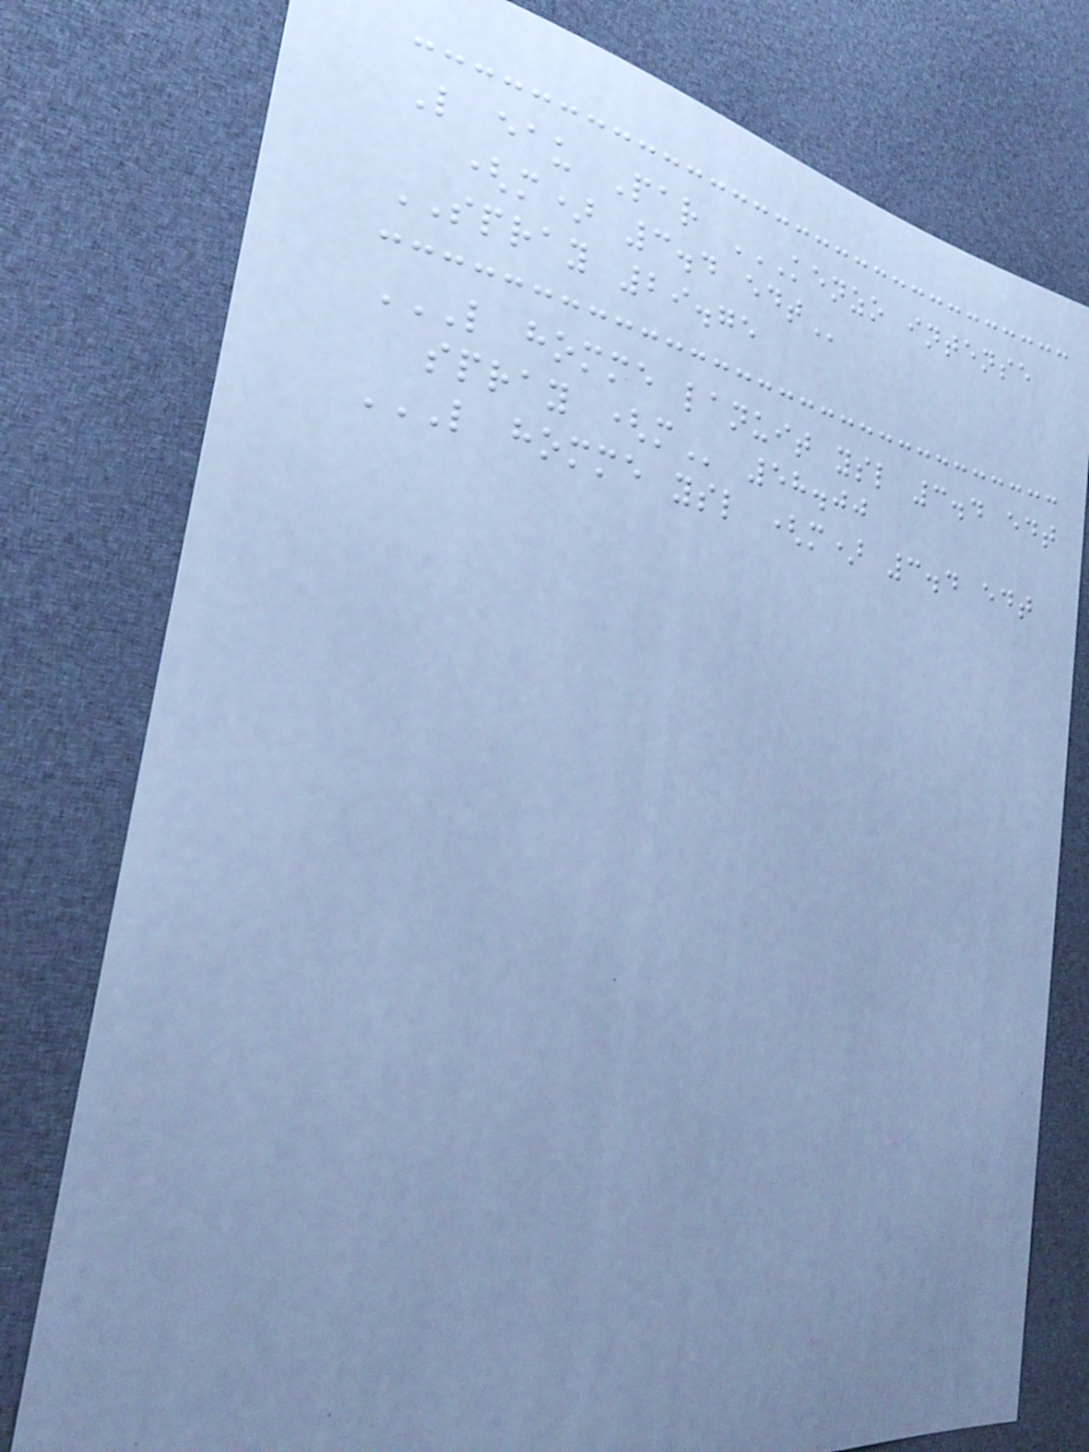L eau Par KENZO INTENSE
(M) 3.4 EDT
SPRAY 29.75
L HOMME LANUIT YSL 3.4 EDT
SPRAY (M 58.00
L HOMME YSL (M) 3.4 EDT
